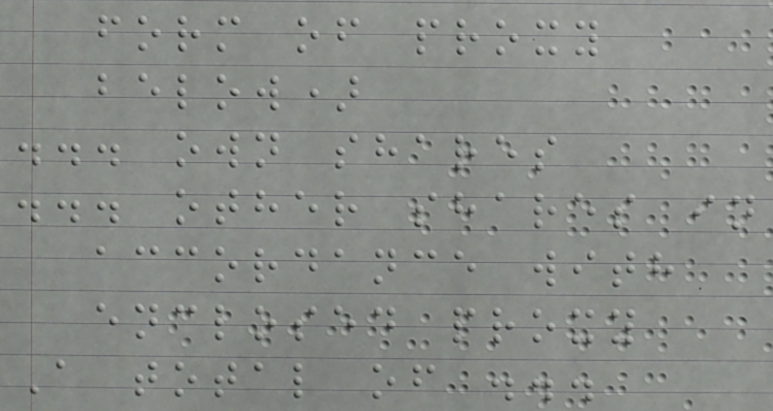form of proxy
below)
... own shares
... other shares in
accordance with
enclosed proxy
A total of ...
